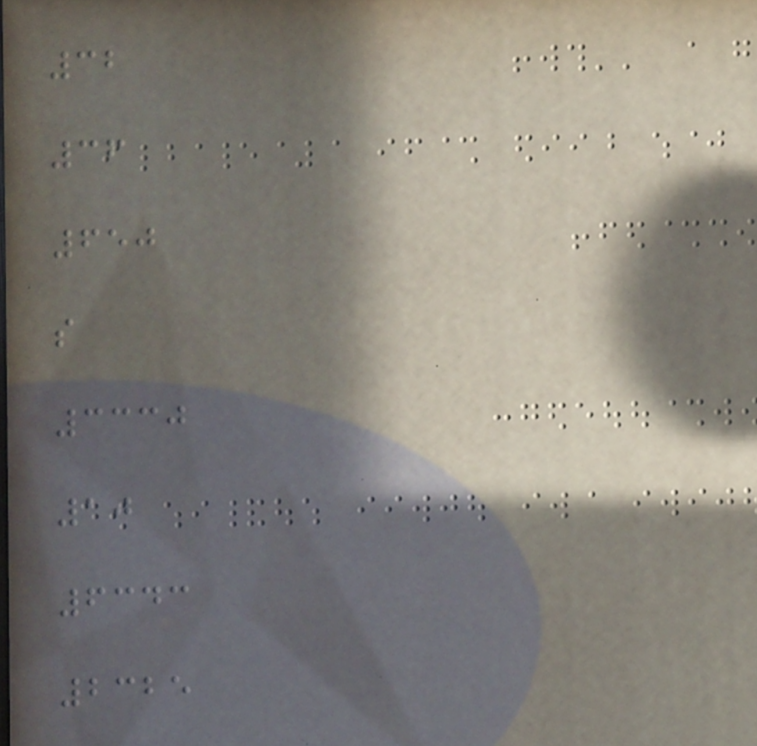32
36
650
s
3330
10
6343
2325
